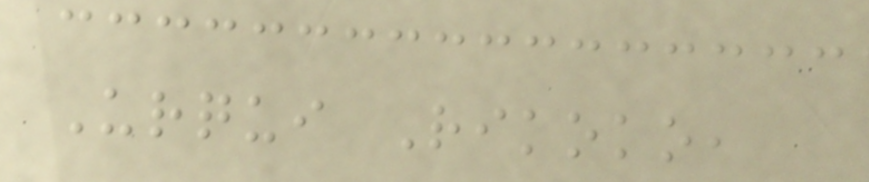Urqui Rikoko,
